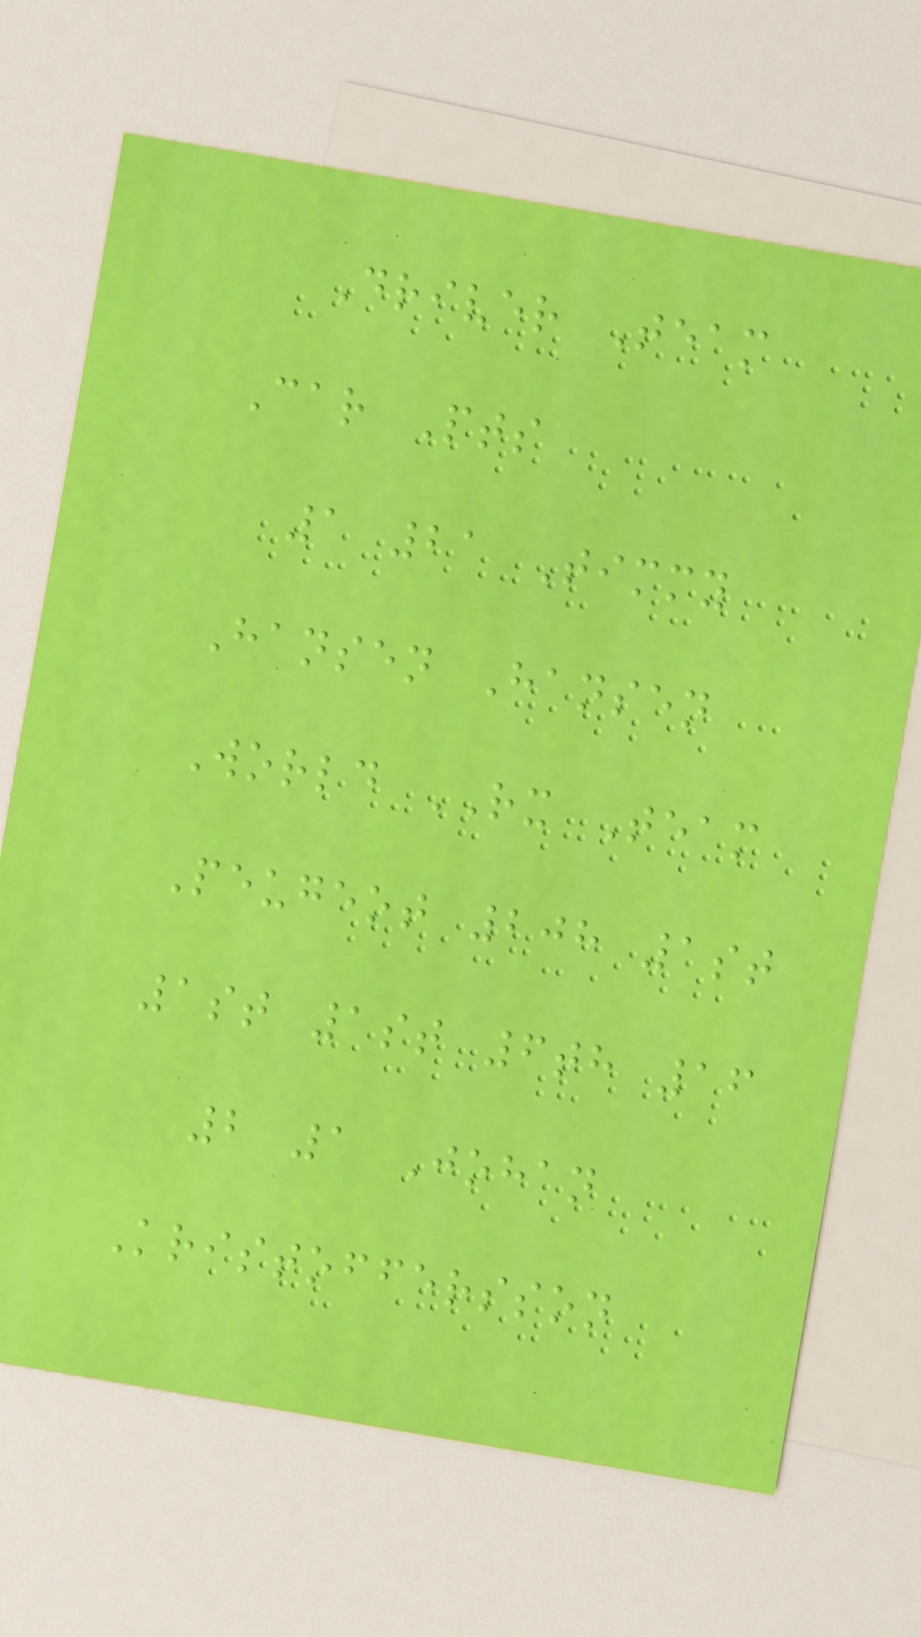Driver Team
Car Pts
1 21 Timmy
Hansen Hansen
World RX Team
Peugeot 208 1st
1st 1st 6th 16
2 1 Johan
Kristoffersson
